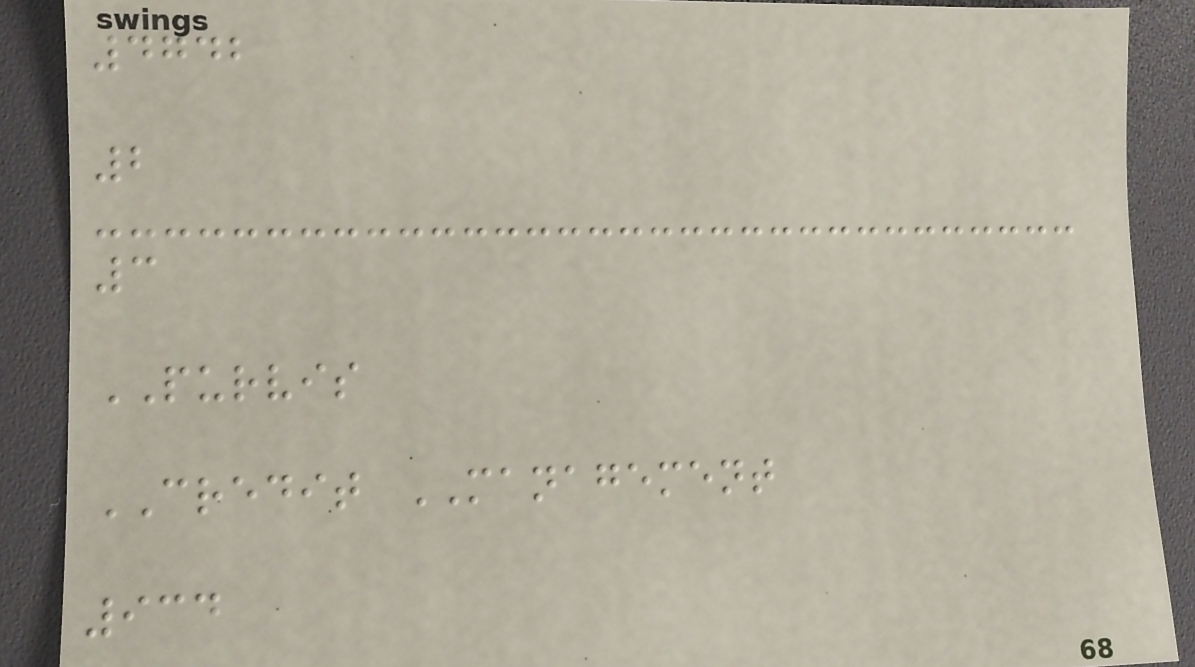4742
2
3
PURVIS
CREDIT MANAGEMENT
934
